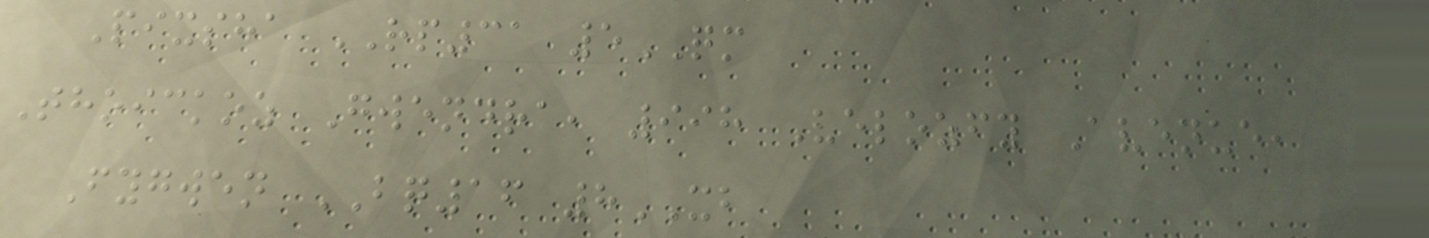Pixsha RP31 5QM
Thoickoz Gwendra, 998 Velozfy Avenue,
Fygwen BQ16 8XB
